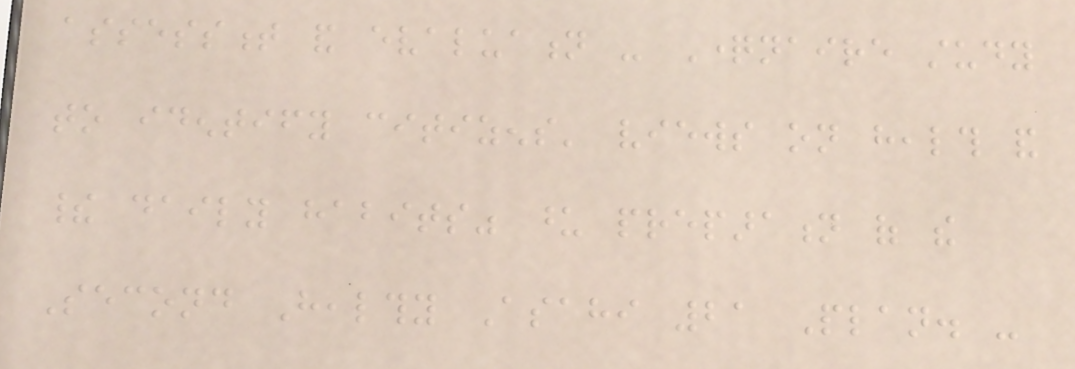assessment and evaluation - Questionnaire study
to identify citizens' views on health and
their daily habits" upon preparation of the
Second Healthy Asahi 21 Plan. -
